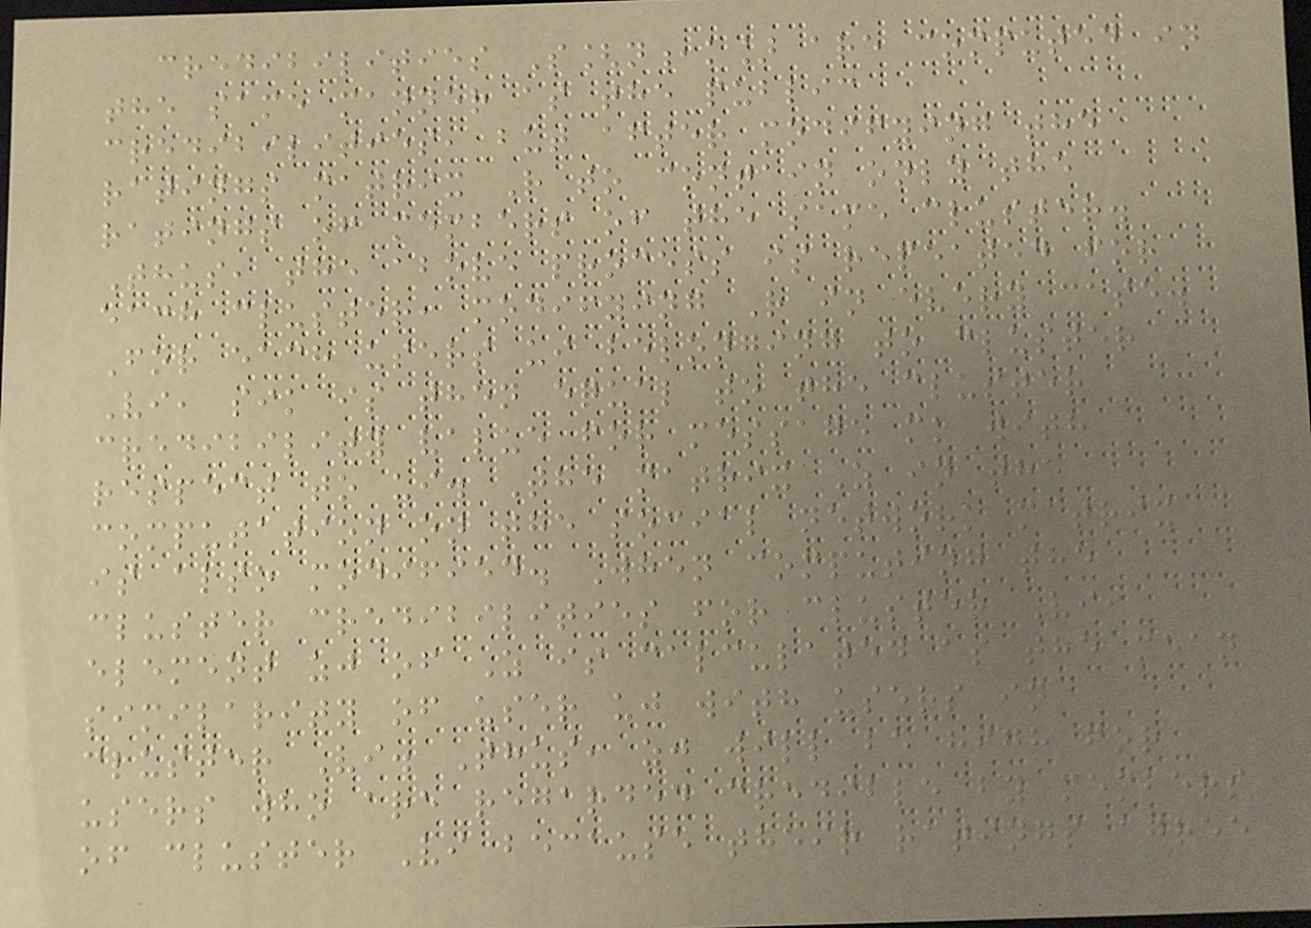credibilities S[n,k] are computed in
the same manner as the public
credibilities, but after modifying the
ratings matrix R to contain only the
ratings of members of the same cluster.
Thus, the above process is repeated for
each cluster, modifying R in every case.
For each users ui belonging to cluster
Vi, sik is then equal to the cluster
credibility value for message mk with
respect to ui. The matrix Z in the
computation on the social network matrix
is also modified. When computing the
cluster credibilities for cluster Vi,
element zj of Z is calculated as the mean
similarity of user uj with users in
cluster Vi. Thus, zj will be high for
users who are regarded credible by members
of cluster Vi because their ratings agree
